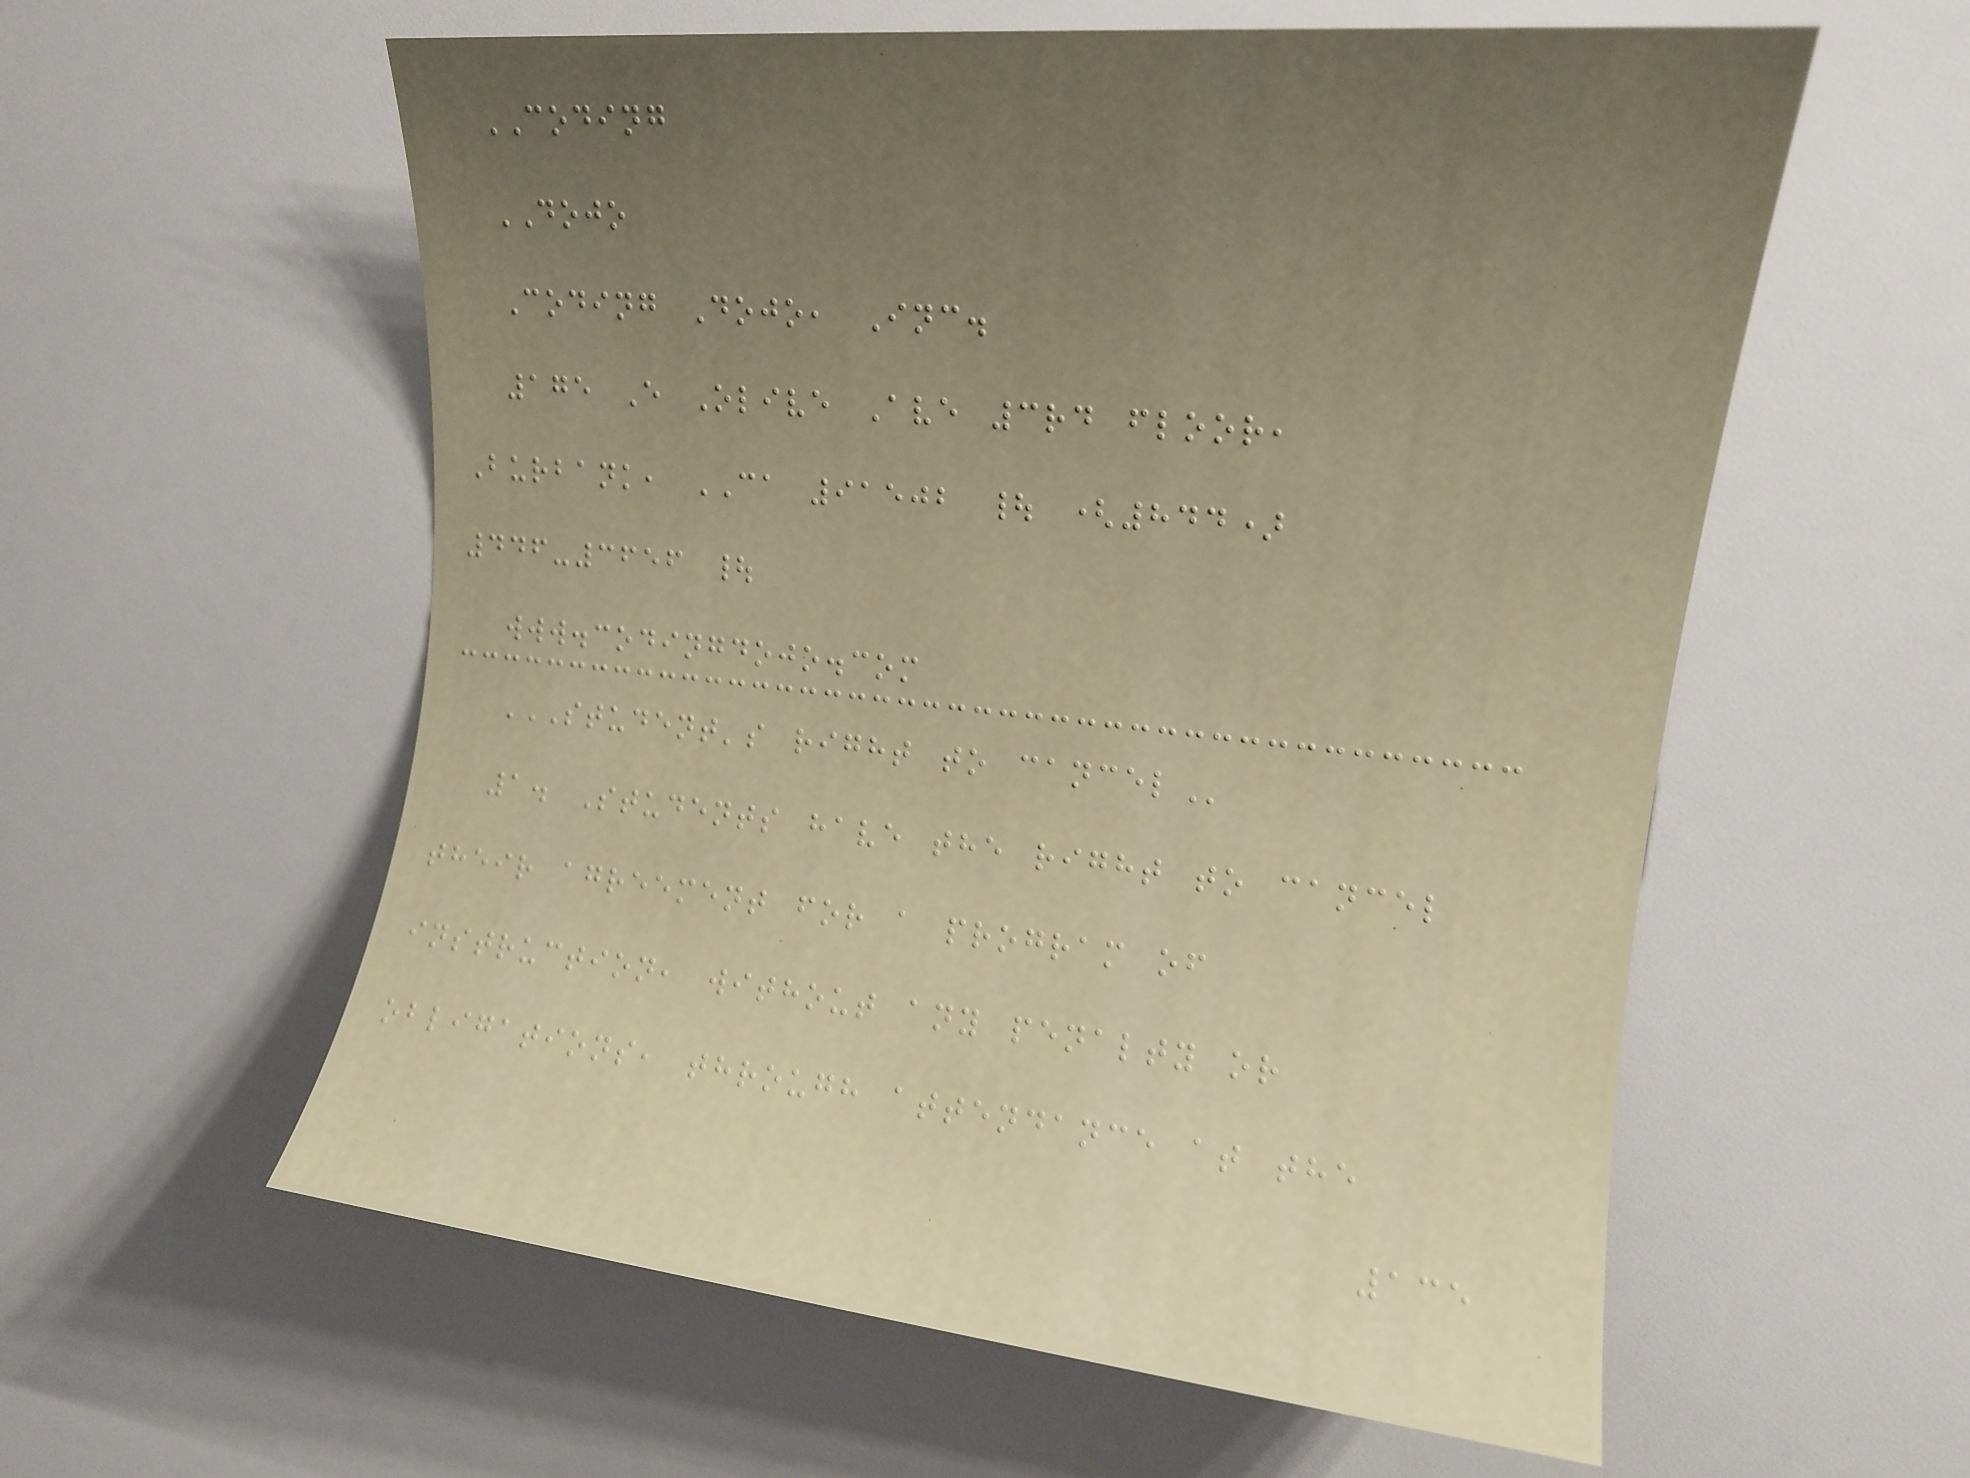CODING
DOJO
Coding Dojo, Inc.
175 E Olive Ave 3rd floor,
Burbank, CA 91502 | (844)
446-3656 |
www.codingdojo.com
STUDENT'S RIGHT TO CANCEL
1. Students have the right to cancel
their agreement for a program of
instruction, without any penalty or
obligations, through attendance at the
135
